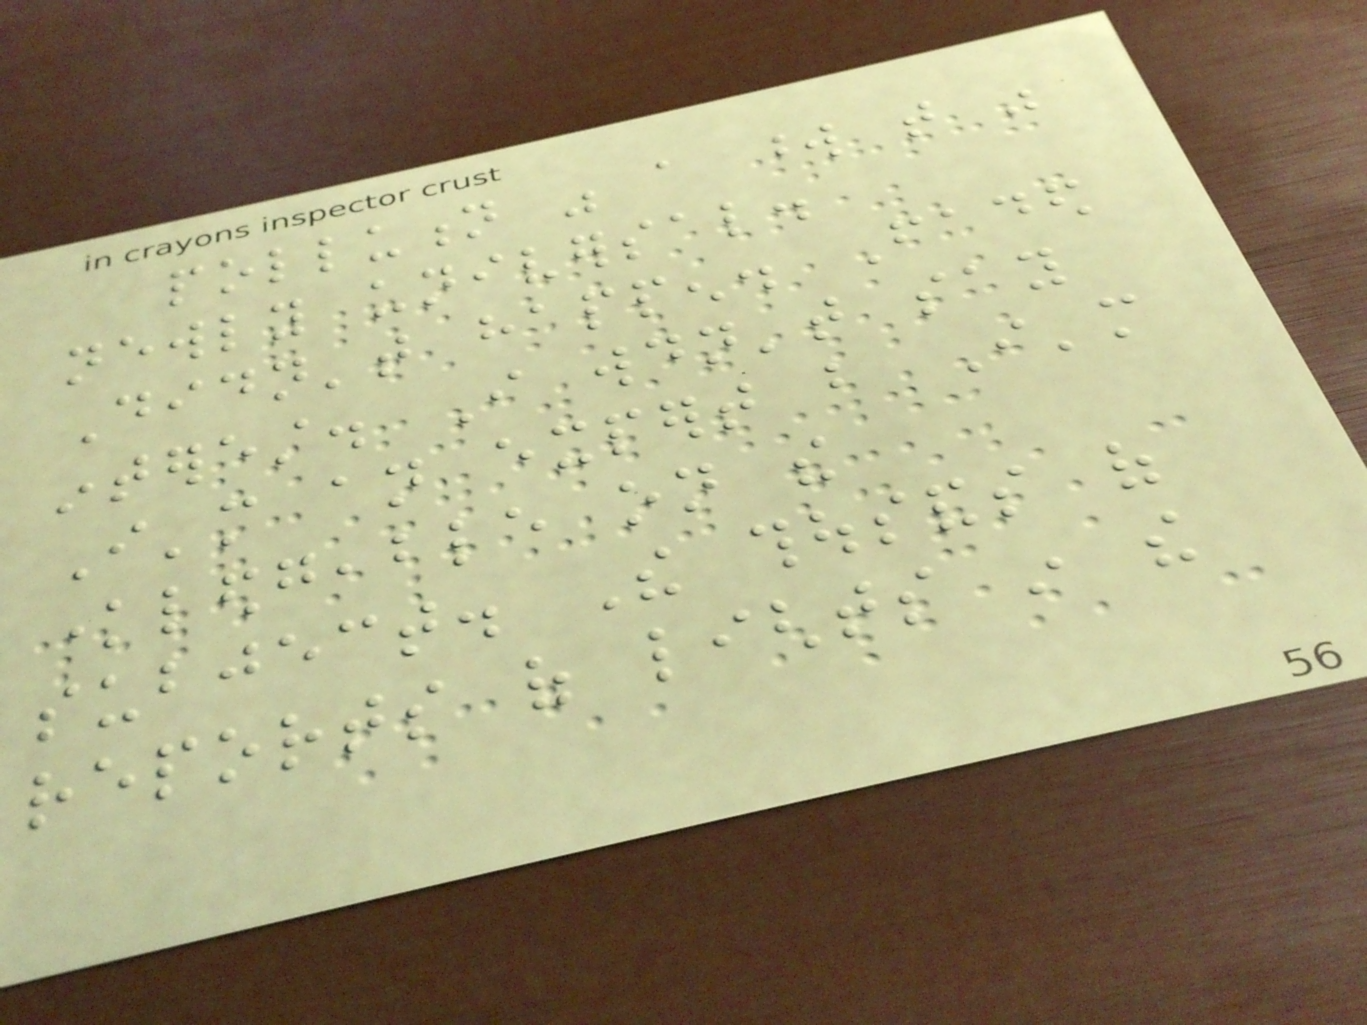pollution was a word that was
newly universal.
Didn't happen. Faded
interest. I wouldn't say
I'm an expert but I'm
knowledgeable on the
subject. The thousands of
reports of lights in the
